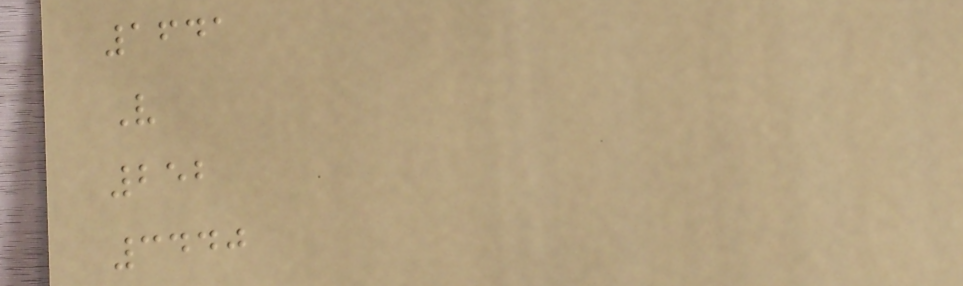1641
V
252
3440
